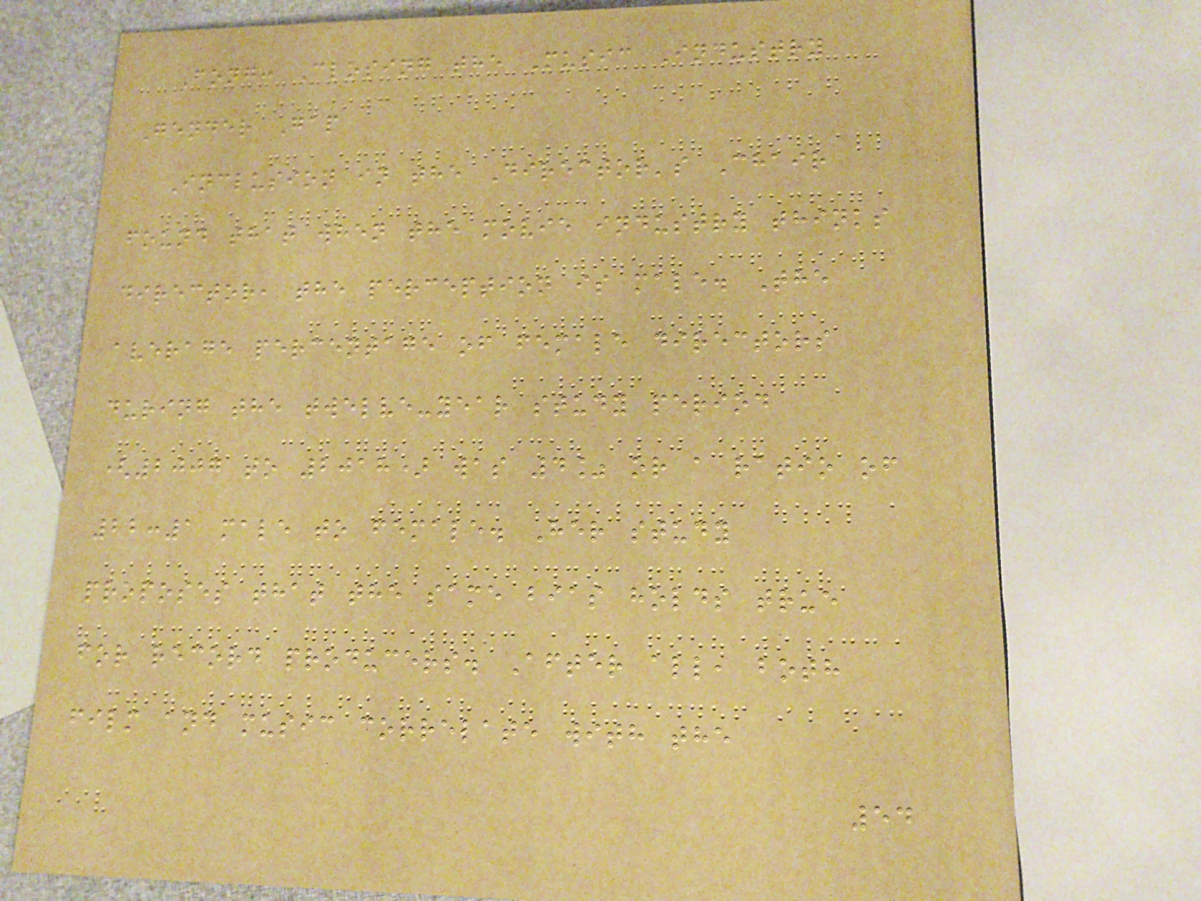Fong: Closing the Music Industry
Gender Gap
Inclusion in the Director's Chair
found that when the movie industry thinks
director, the perception is male. The
average percentage of female directors
during the twelve-year study period
(2007 to 2018) was 4% or a ratio of
22:1 male to female. Her study
proposes that the same bias holds true
for record producers. After all, both
film and music correlate with the
54
